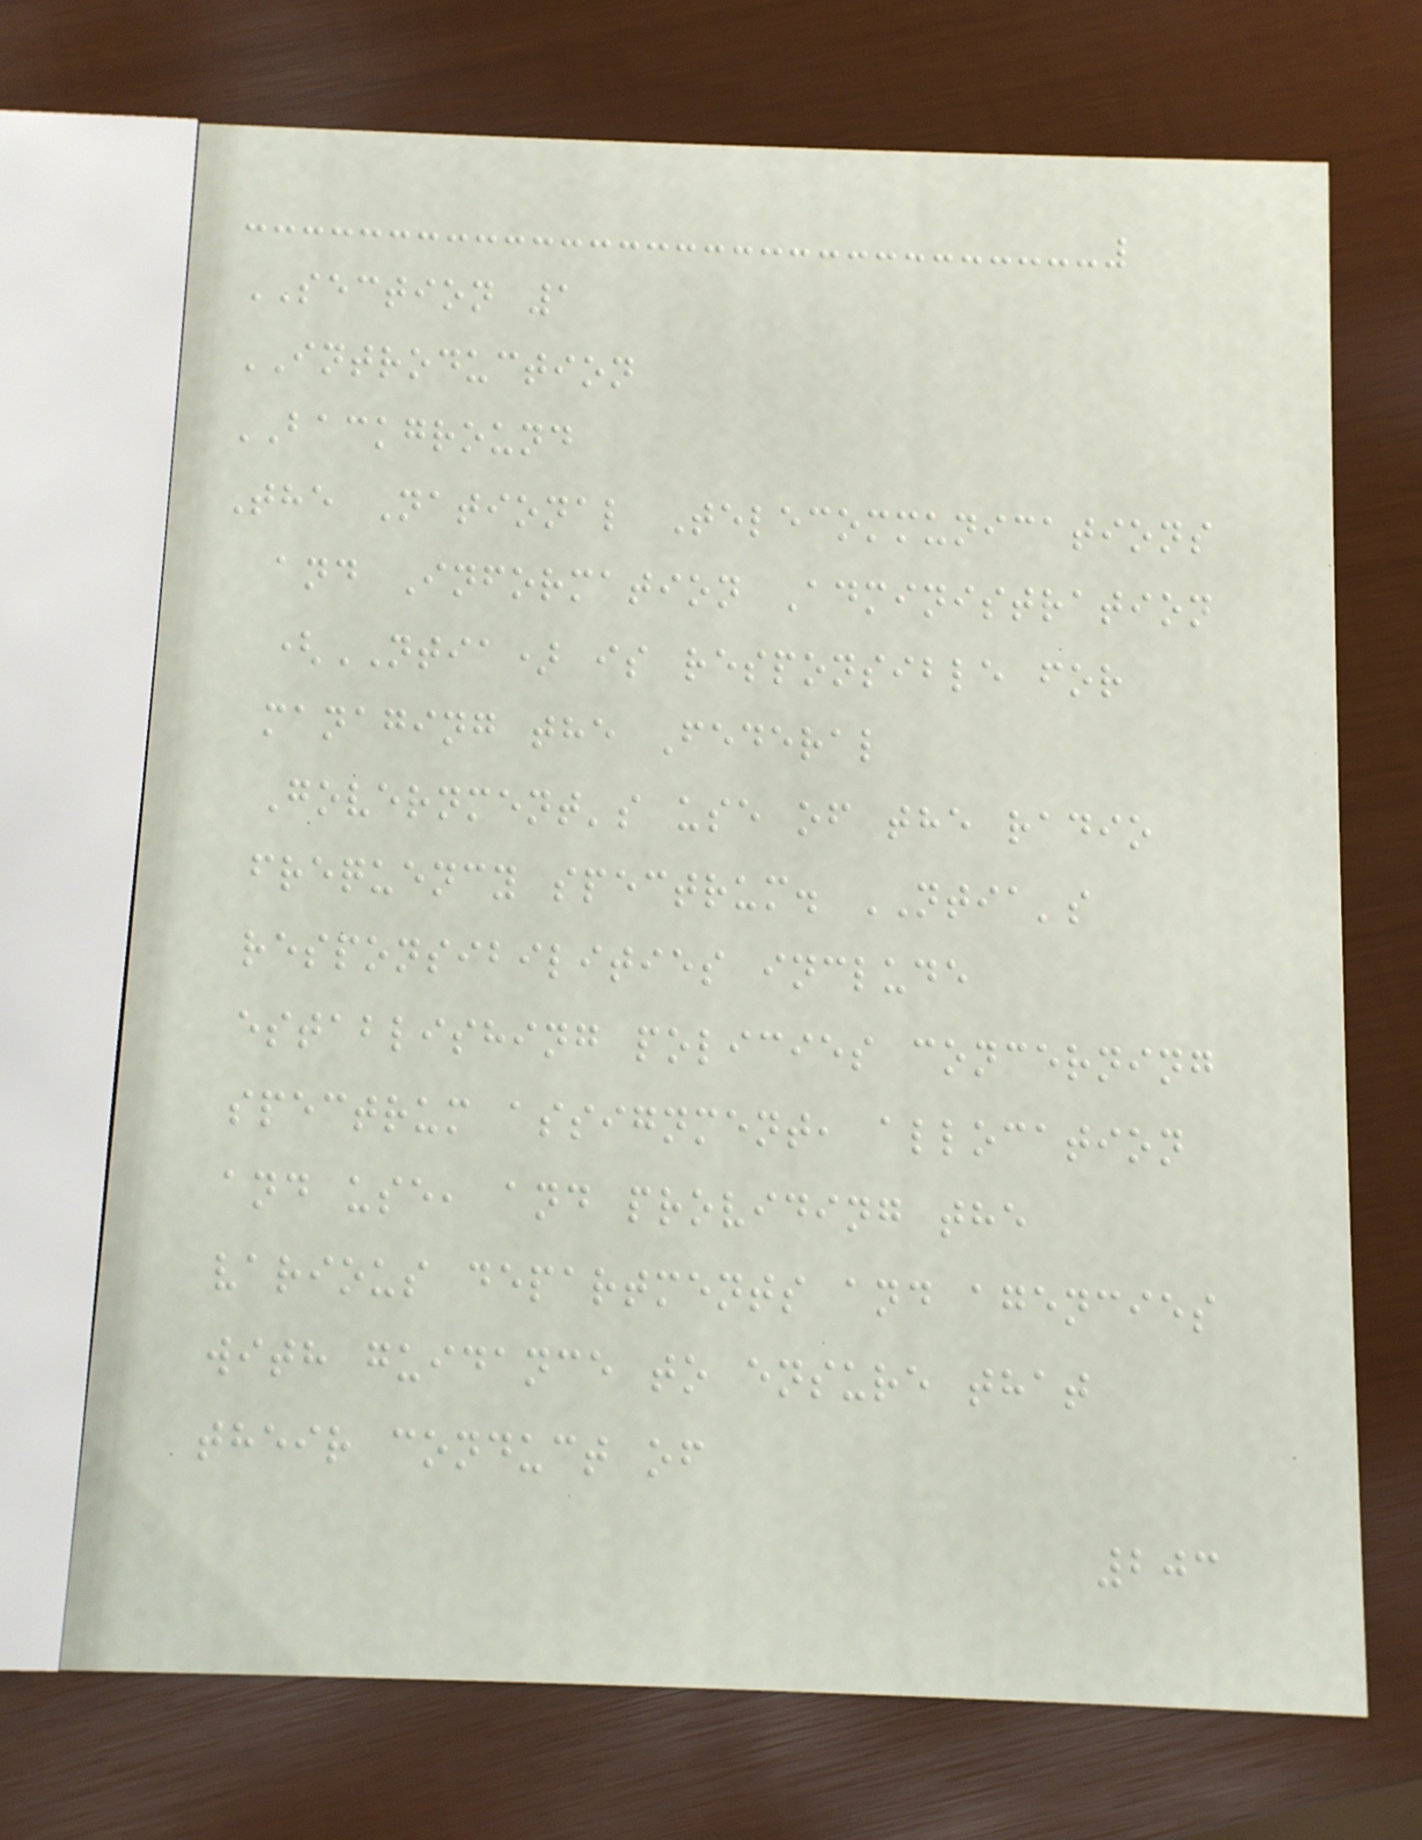SECTION 1
INTRODUCTION
BACKGROUND
The National Telecommunications
and Information Administration
(NTIA) is responsible for
managing the Federal
Government's use of the radio
frequency spectrum. NTIA's
responsibilities include
establishing policies concerning
spectrum assignment, allocation
and use, and providing the
various departments and agencies
with guidance to ensure that
their conduct of
203
